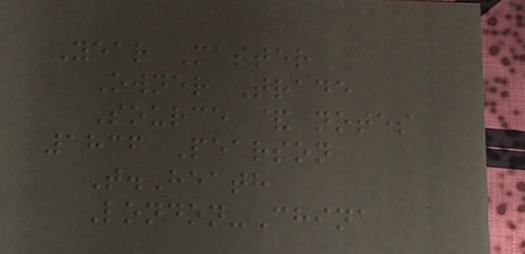Year Master
Owner Trade
Source & notes
1836 Pearson
T.Heath
London-China
